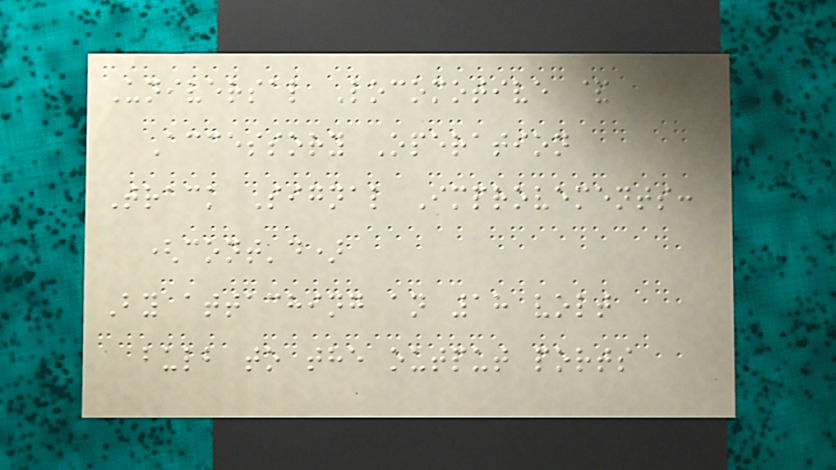Universal Locomotive &
Accessory Operation
Track Signal Improvements:
(cont'd)
By attaching an 18 volt
bulb to the output ports
